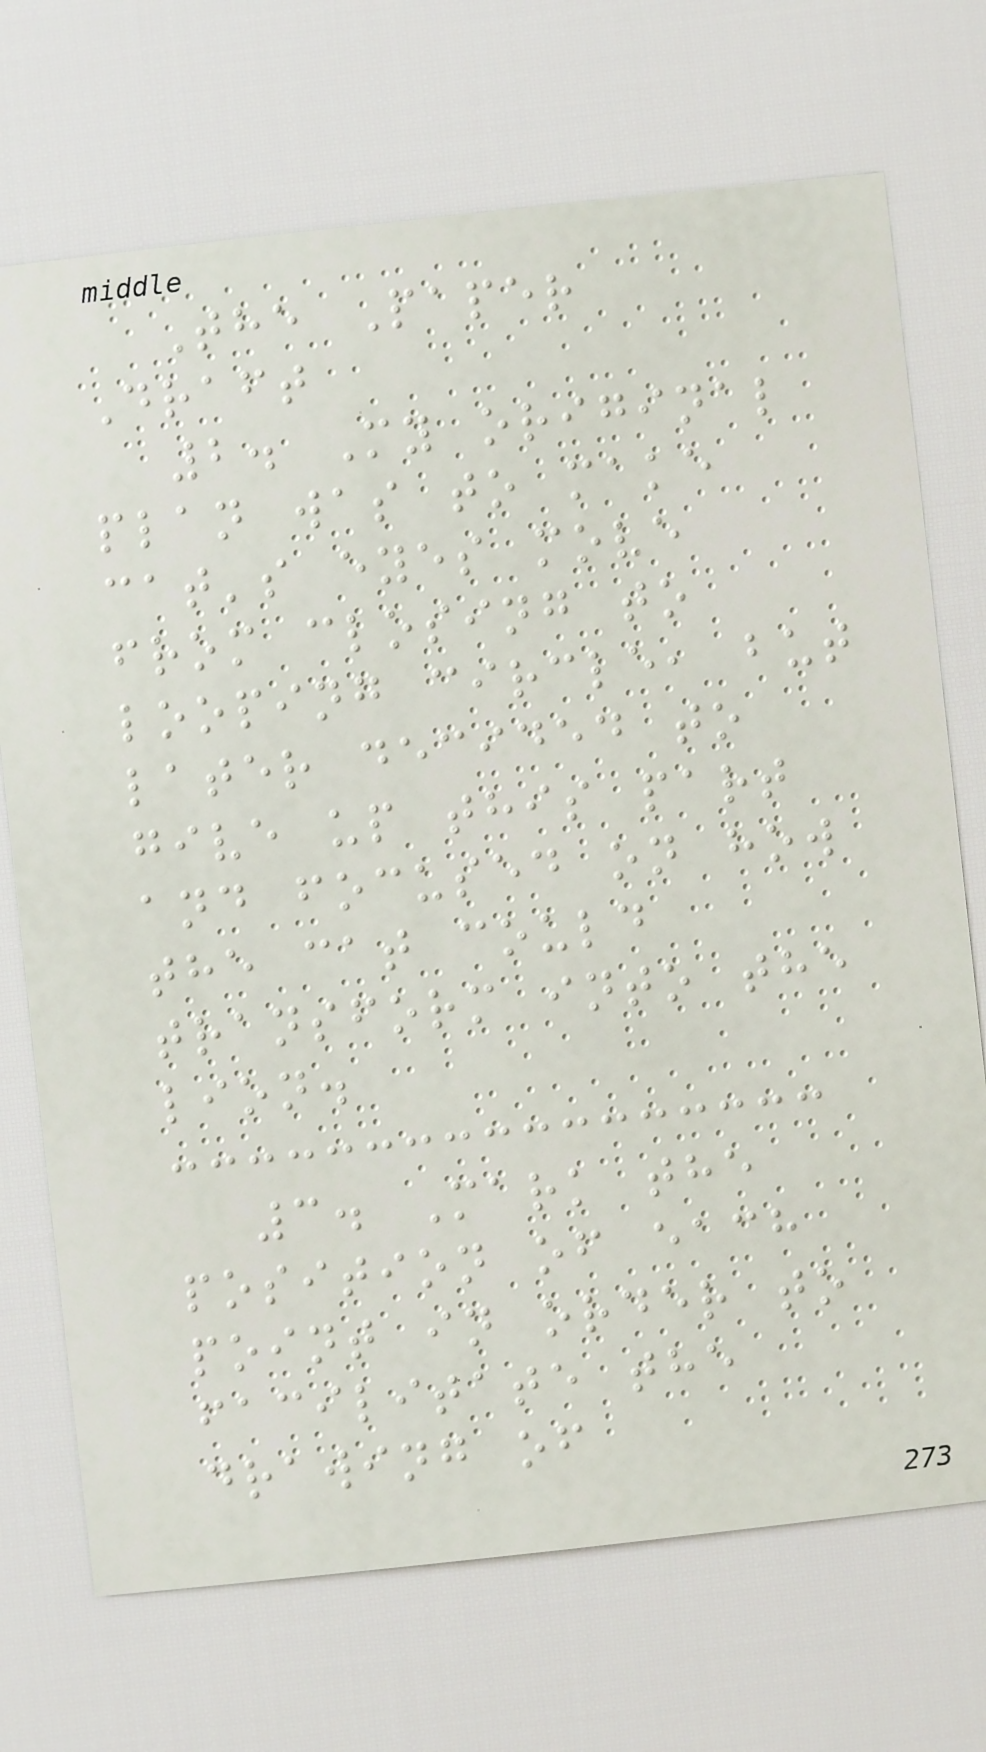The Paper
Draft
2. My original
plan was to make
cat's eyes move
from closing to
looping circle, but
later decided to
give up this part
and focused on how
the cat could
transform into the
lion.
3. Mark the
position of each
point in order to
facilitate the
drawing of
